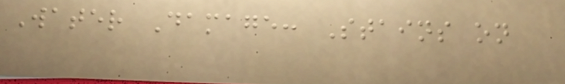Water Damage: Stains on
